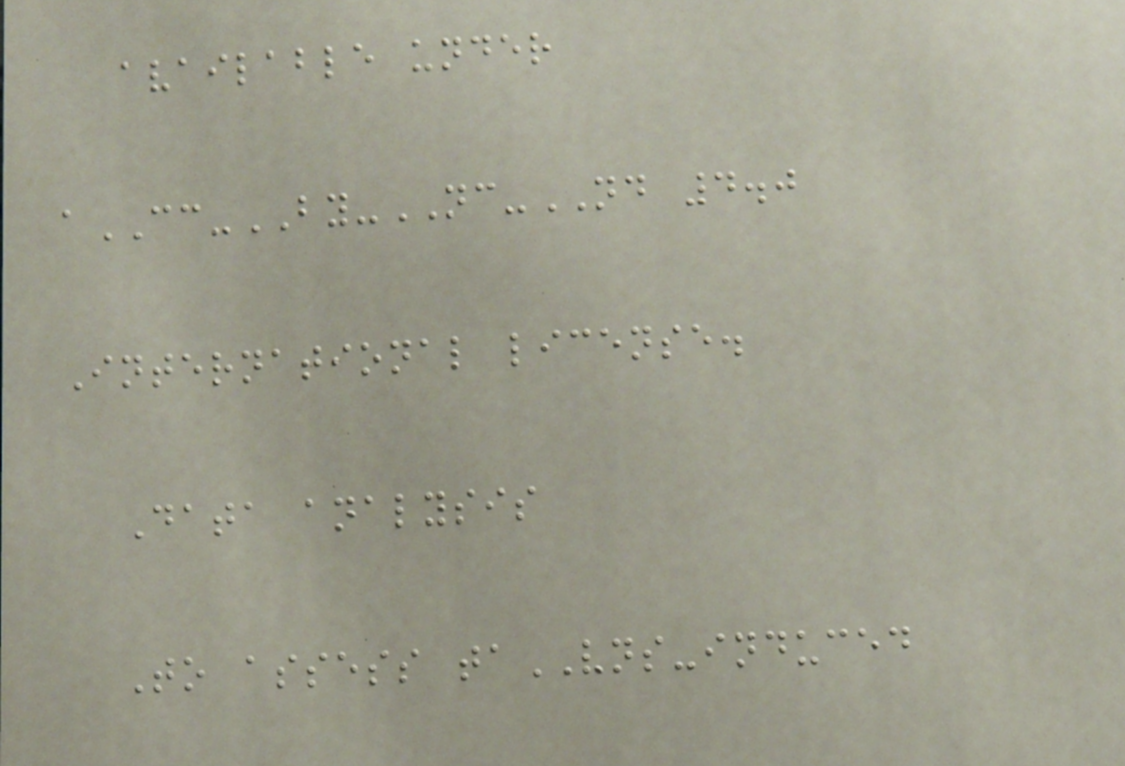available under
aCC-BY-NC-ND 4.0
International license.
Data analysis
To assess taVNS-induced
